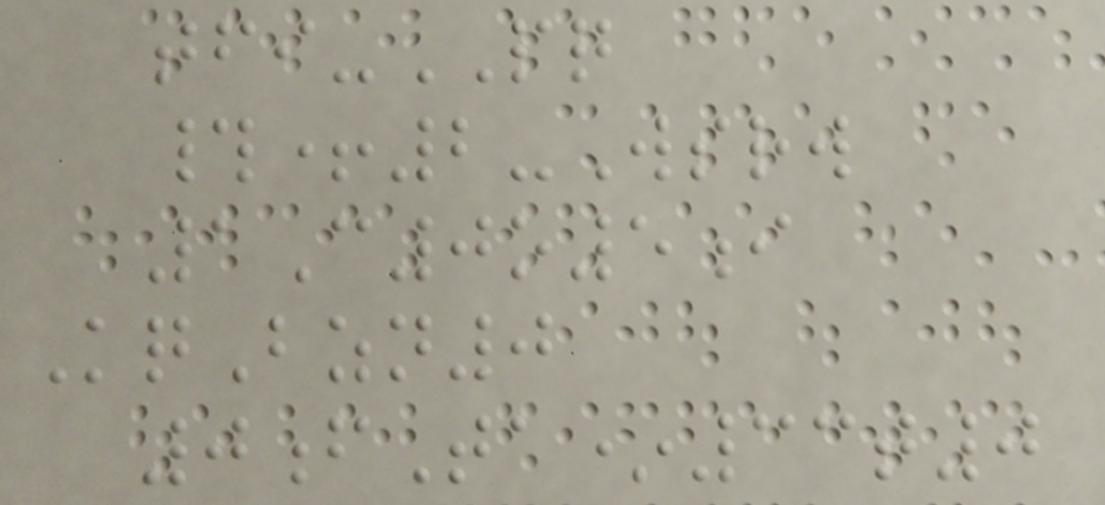tfi-PQ
#+2-Wsrw
1C0o5i
KqBzn0
0fTa*33t0
